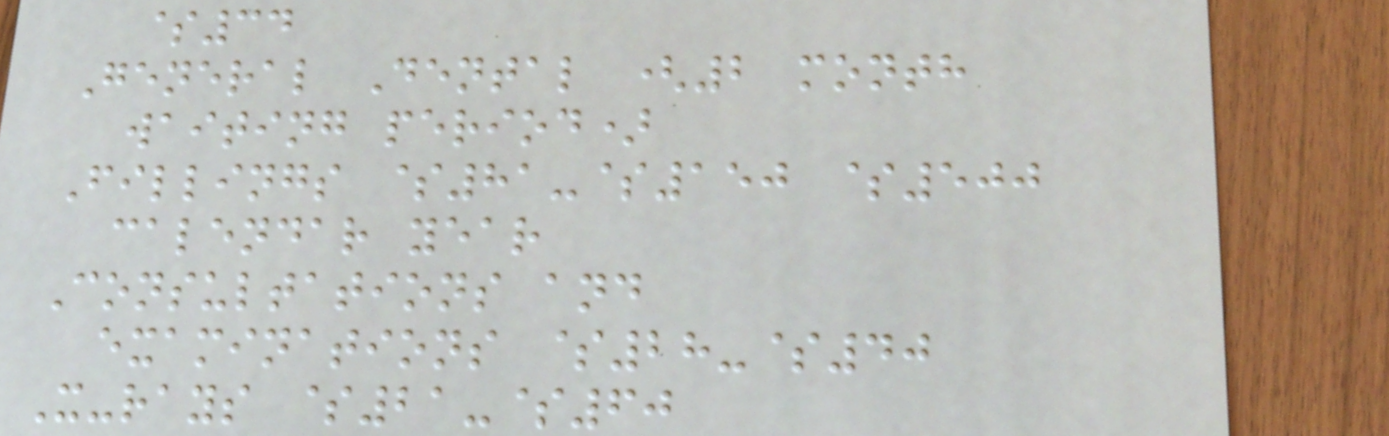$34
General Dental (2 month
waiting period)
Fillings $81-$150 $500
calendar year
Consultations and
examinations $28-$40
X-rays $21-$60
